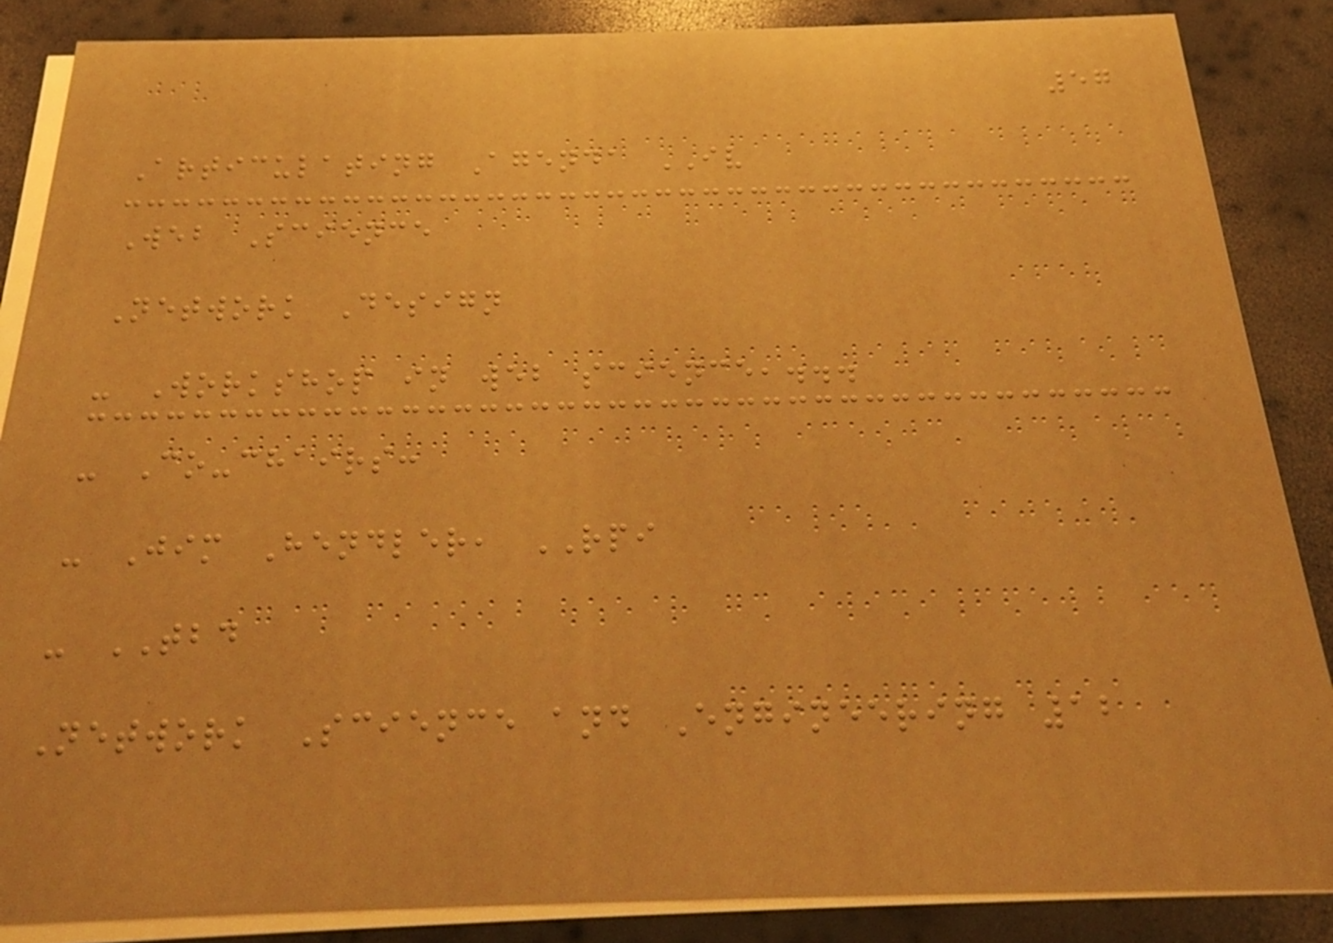57
Articulating Agenda IV
Web Science
Network Design
- Workshop in web science,...
- Co-chairs:
- Jim Hendler, RPI
- TBD
Network Science and Engineering 12
